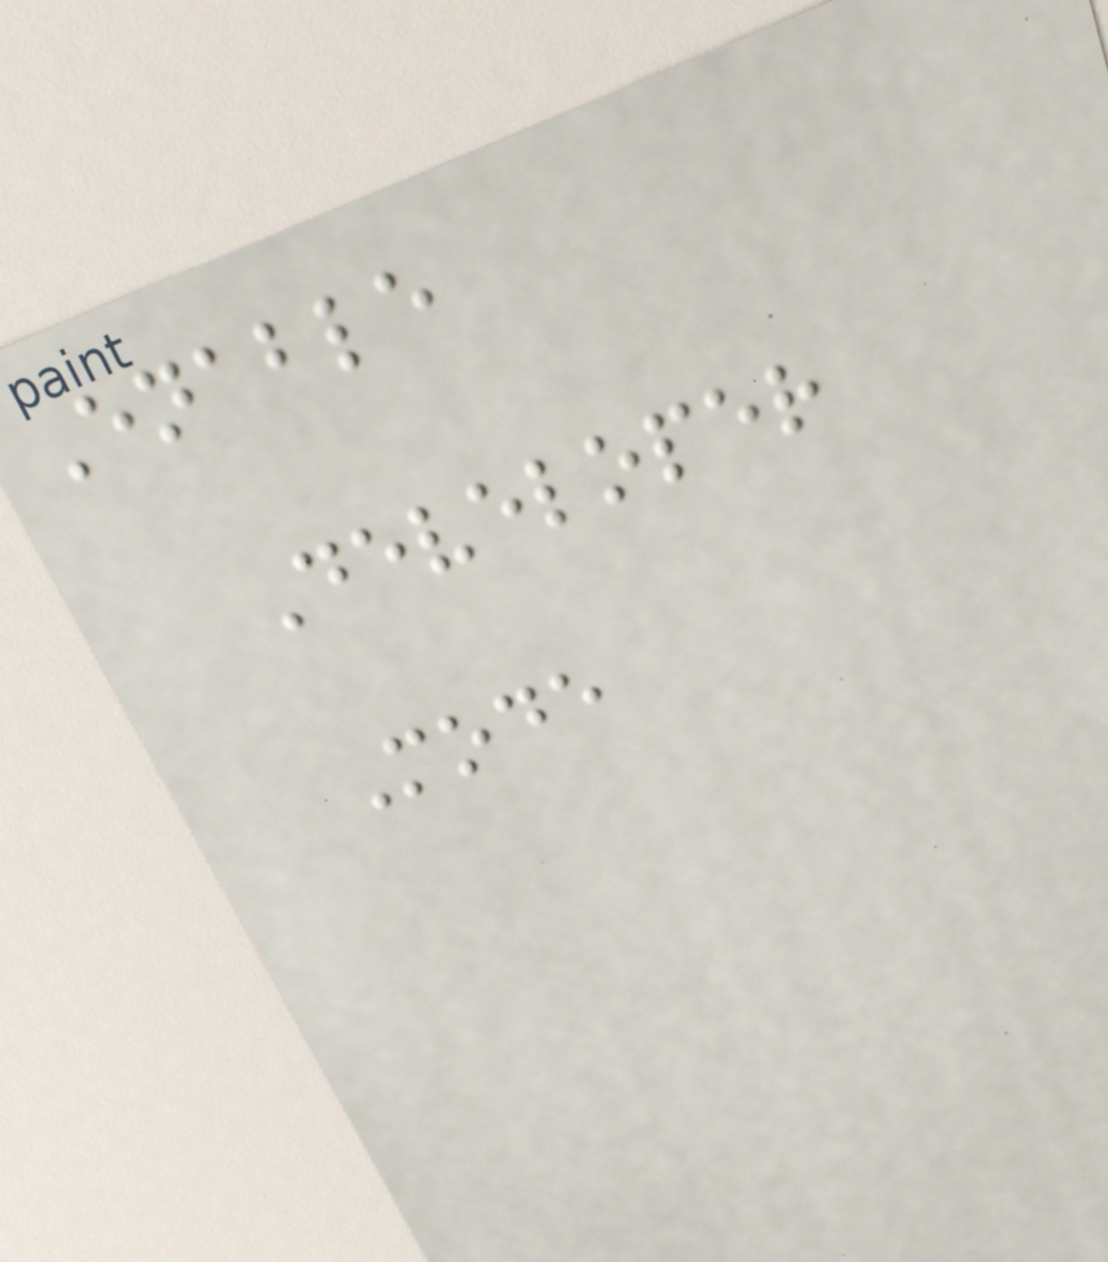Enable
Developer
Mode
